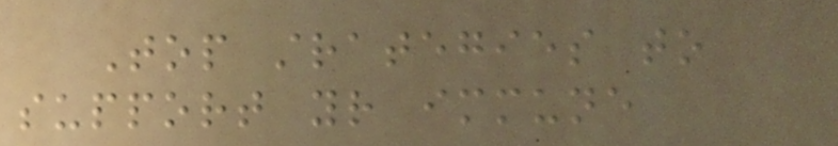Top strategies to
support your immune
